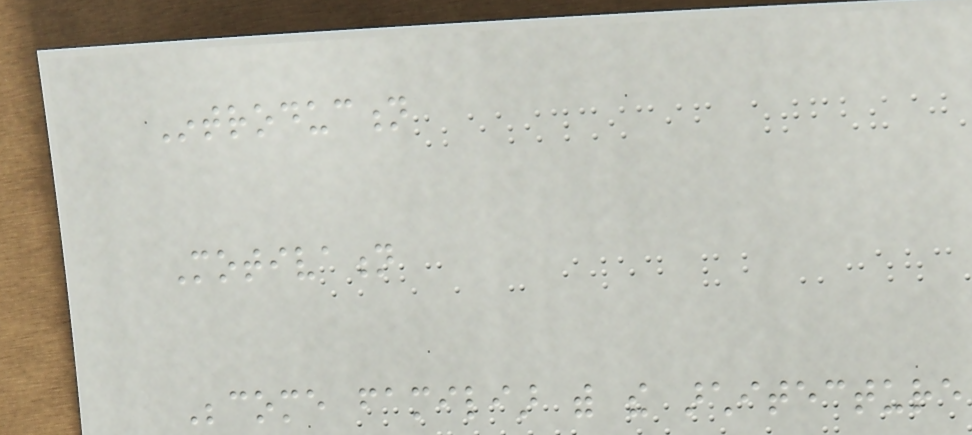Introduction
Motivation
Become familiar with the architecture
